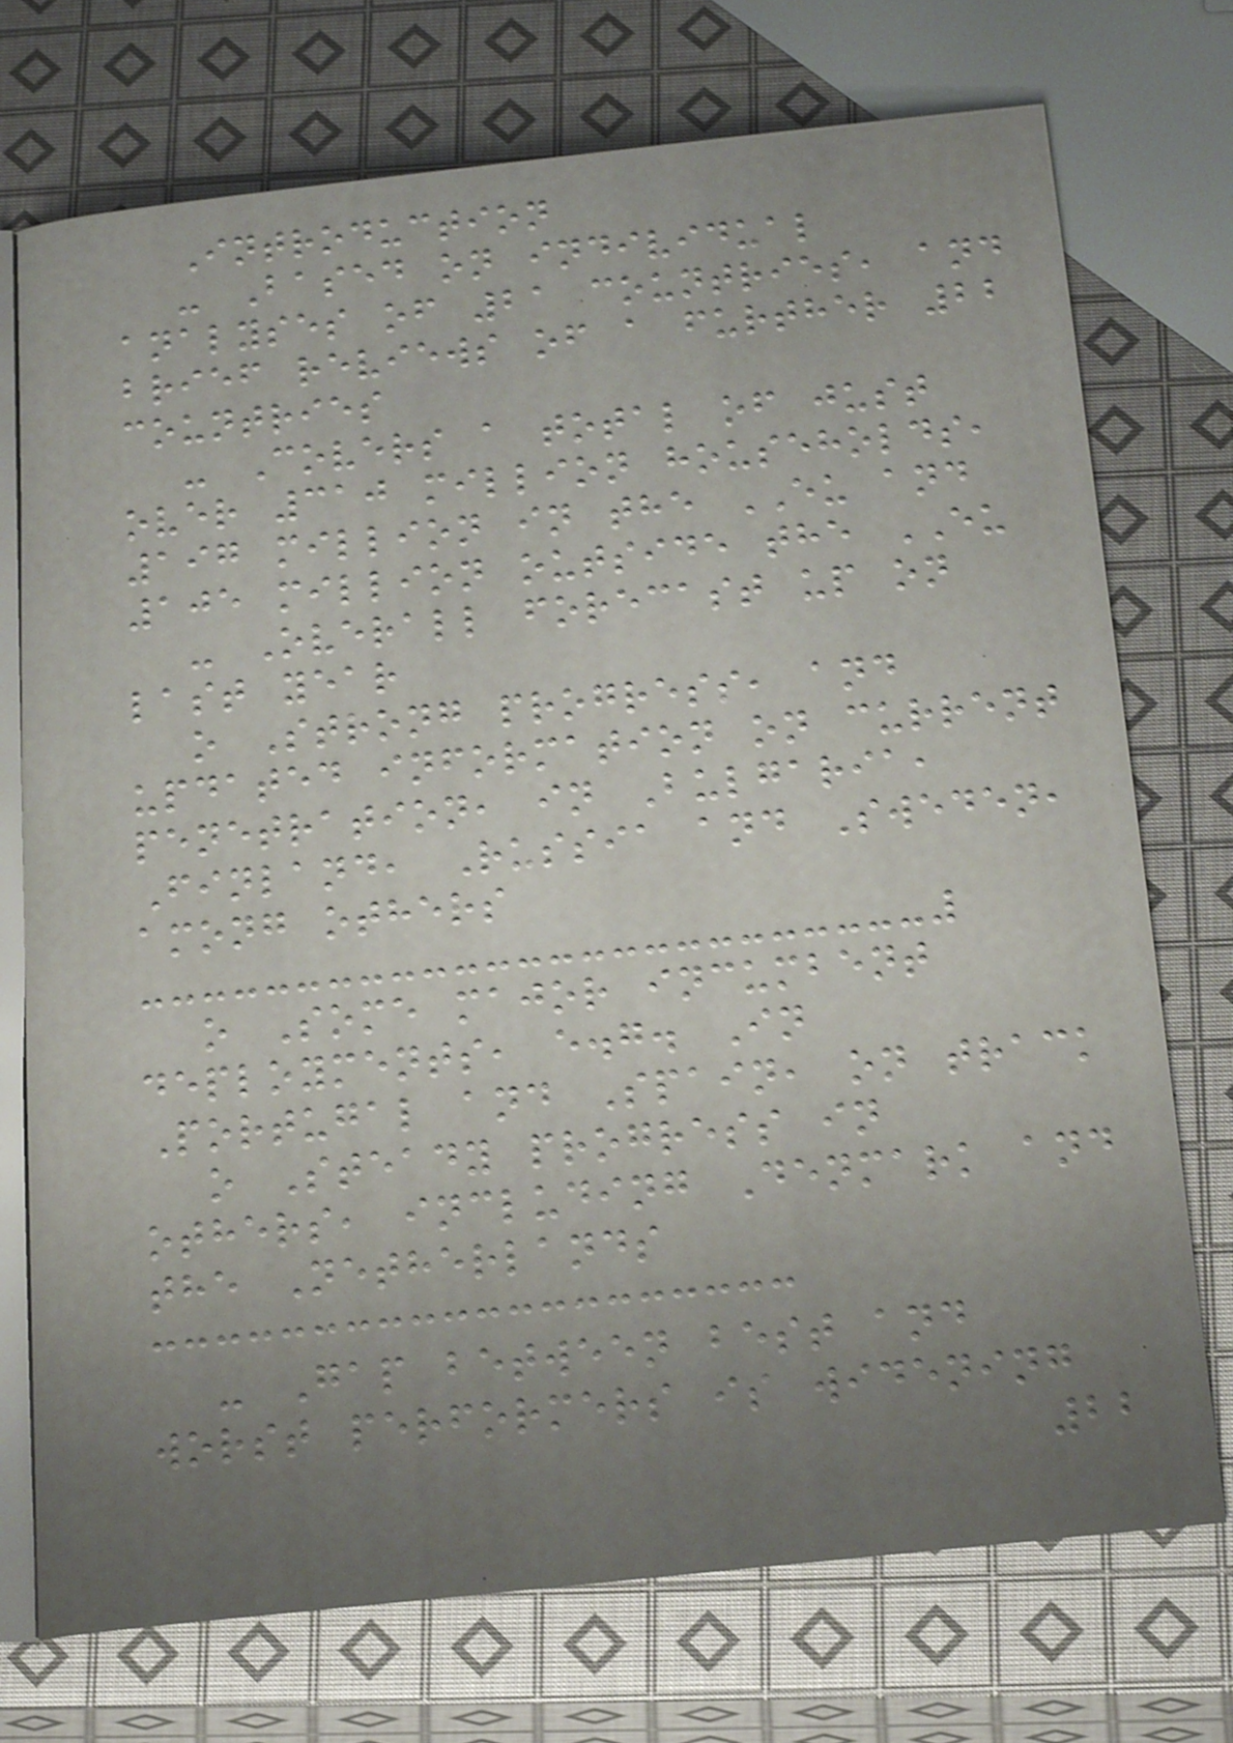Introduction
- Based on individual
analyses of 21 countries, and
brief reviews of a further 22
countries
- Covers a total of just
over 310 million households,
197 million in the EU and
105 million outside the EU
- Overall forecast up on
last year
o Strong progress, and
updated information on current
penetration, in Bulgaria,
Finland, Russia and Sweden,
among others
o Some major incumbent
deployments, e.g. In
Portugal and Spain, on track
o Steady progress in
others, including Denmark and
the Netherlands
- Gap between best and
worst performers is widening
22
